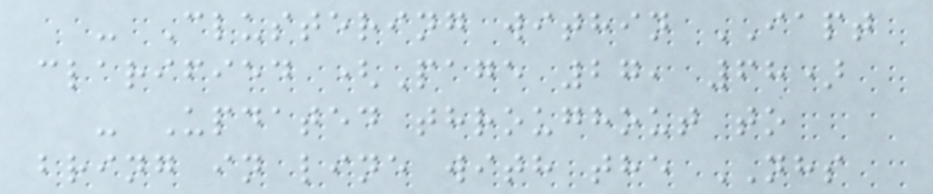- Clustering within IAPT
clarified (Page 27, 68)
- Updated throughout to
bring in line with the NHS
